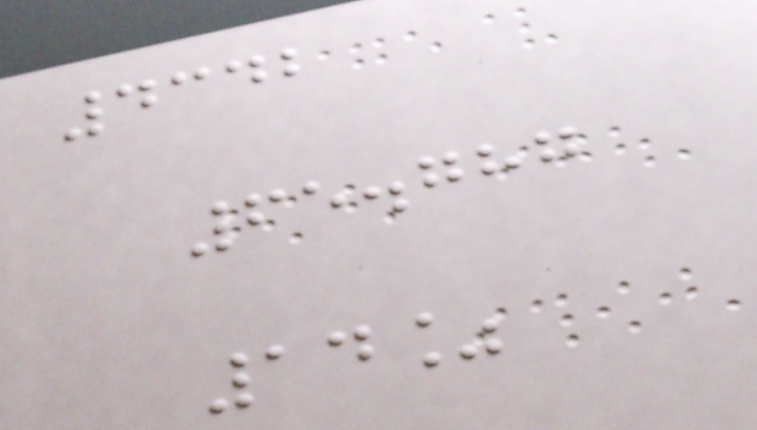4342
65.787
14%
